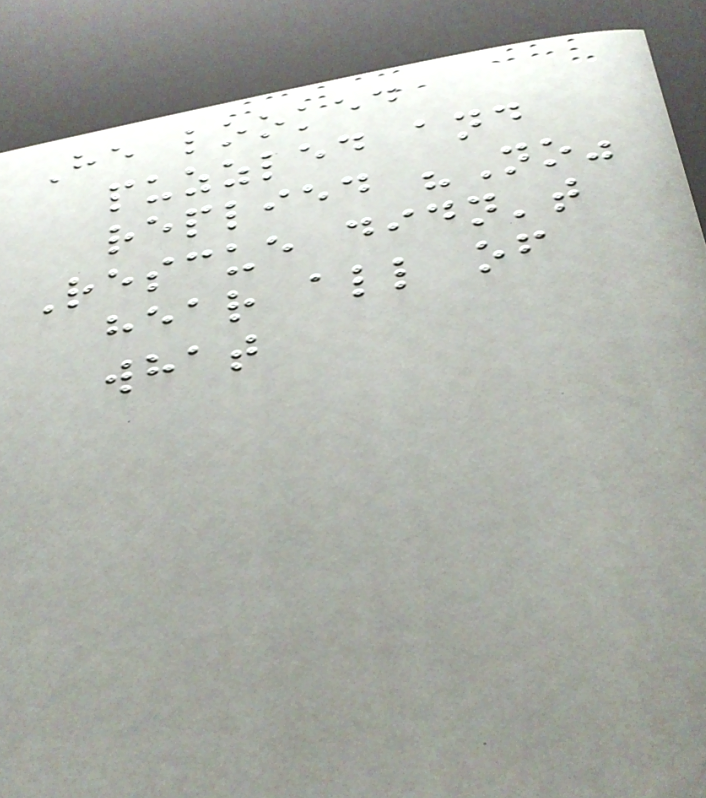He looked
puzzled and
replied "No"
Rescue didn't
hear all of
what
